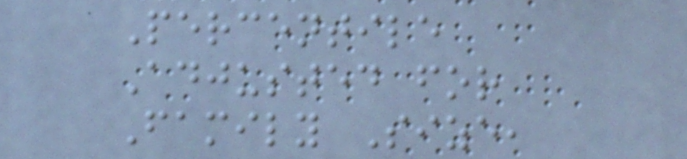Percentile
Adjusted for
Family Size,
